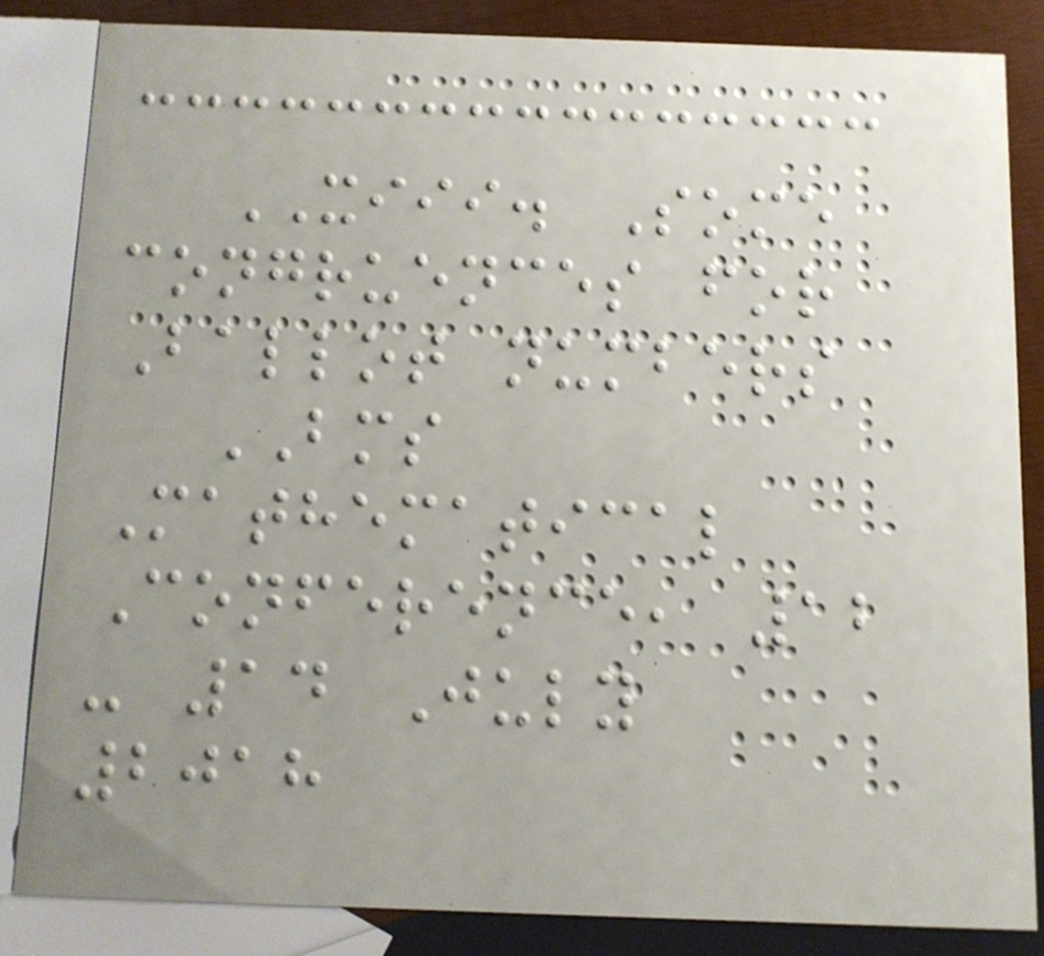XIII. Some
congruences for
Ballot numbers
BMS
Mathematical
Conference, 12
- 14 July
2018
